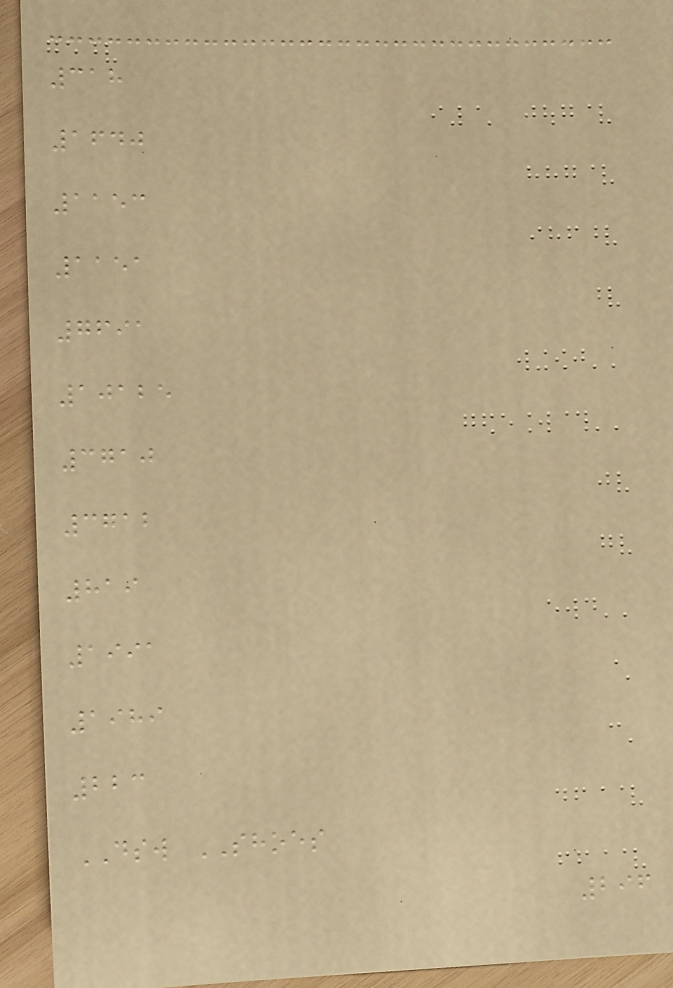318
1640
1153
1151
7691
10125
3710
3712
819
1991
1989
223
DSW SHOES
296
